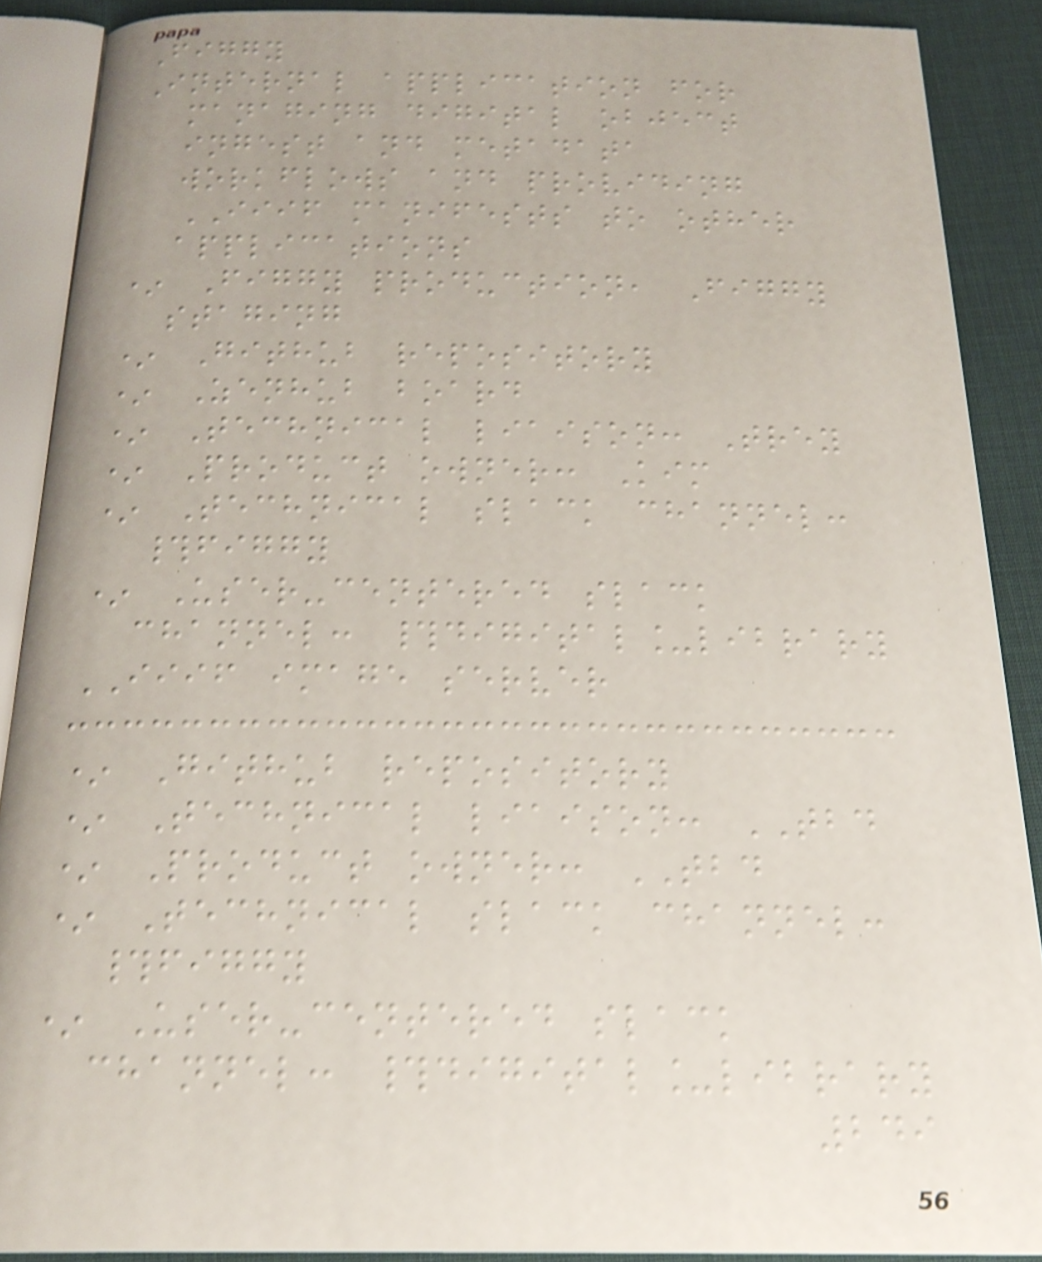Figgy
Internal application for
managing digital object
ingest and metadata
workflows and providing
IIIF manifests to other
applications
* Figgy production, Figgy
staging
* Github repository
* Zenhub board
* Technical liaison: Trey
* Product owner: Kim
* Technical slack channel:
#figgy
* User-centered slack
channel: #digital_library
IIIF image server
* Github repository
* Technical liaison: TBD
* Product owner: TBD
* Technical slack channel:
#figgy
* User-centered slack
channel: #digital_library
249
